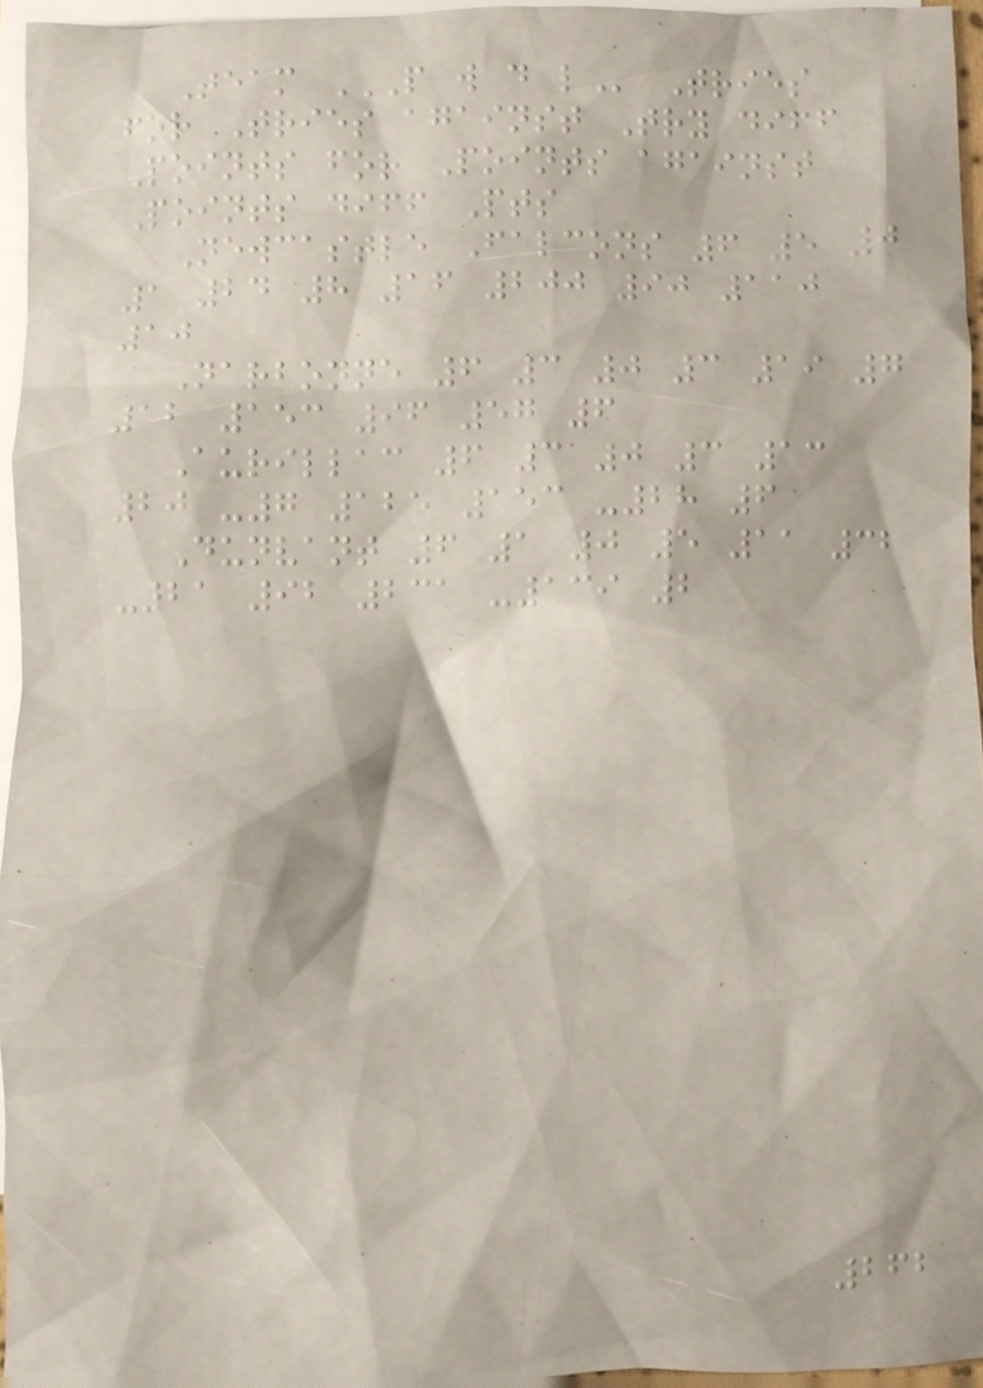Team P W D L Tries
for Tries against Try diff
Points for Points against
Points diff Pts
Newcastle Falcons 6 5 0
1 24 8 16 200 90 110
10
Narbonne 6 3 0 3 19 7
12 153 96 57 6
Aurillac 6 3 0 3 13
20 -7 125 153 -28 6
Dunvant 6 1 0 5 11 32
-21 92 231 -139 2
262
